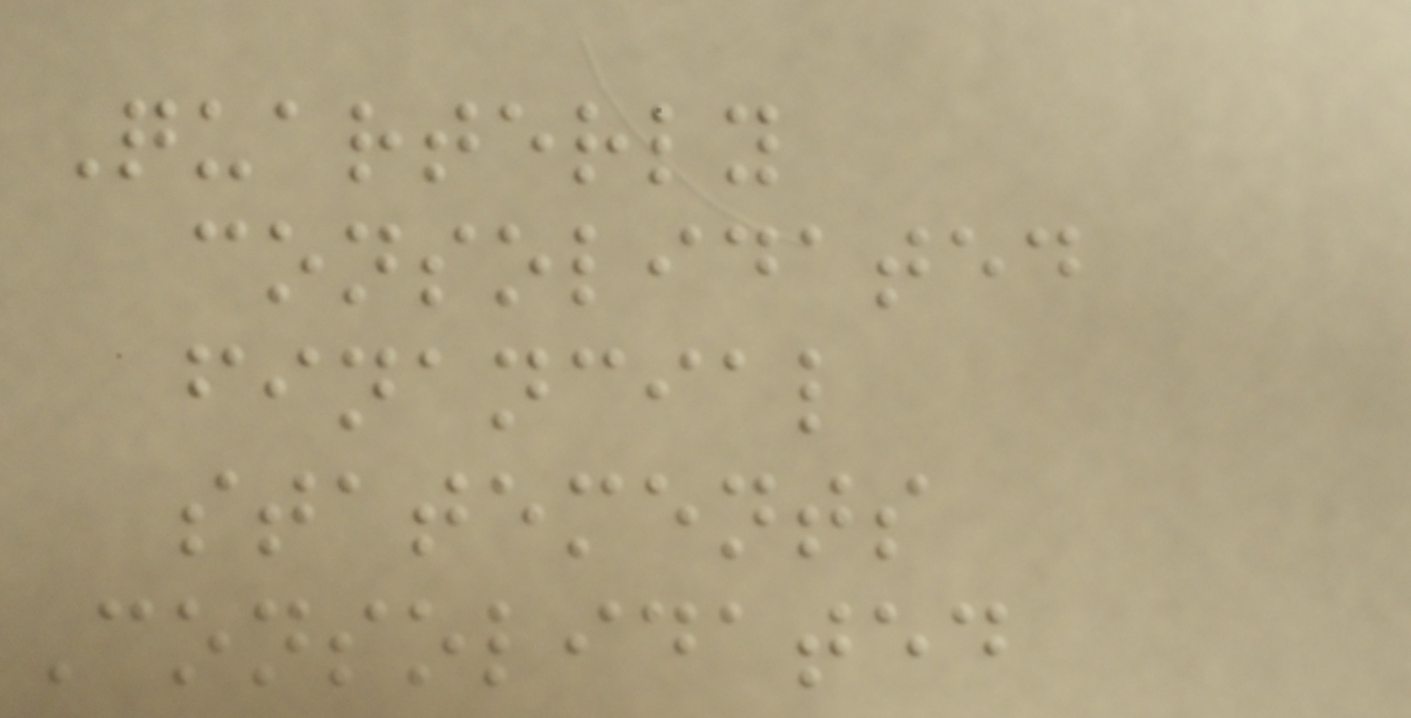Quarterly
consolidated
financial
statements
Consolidated
